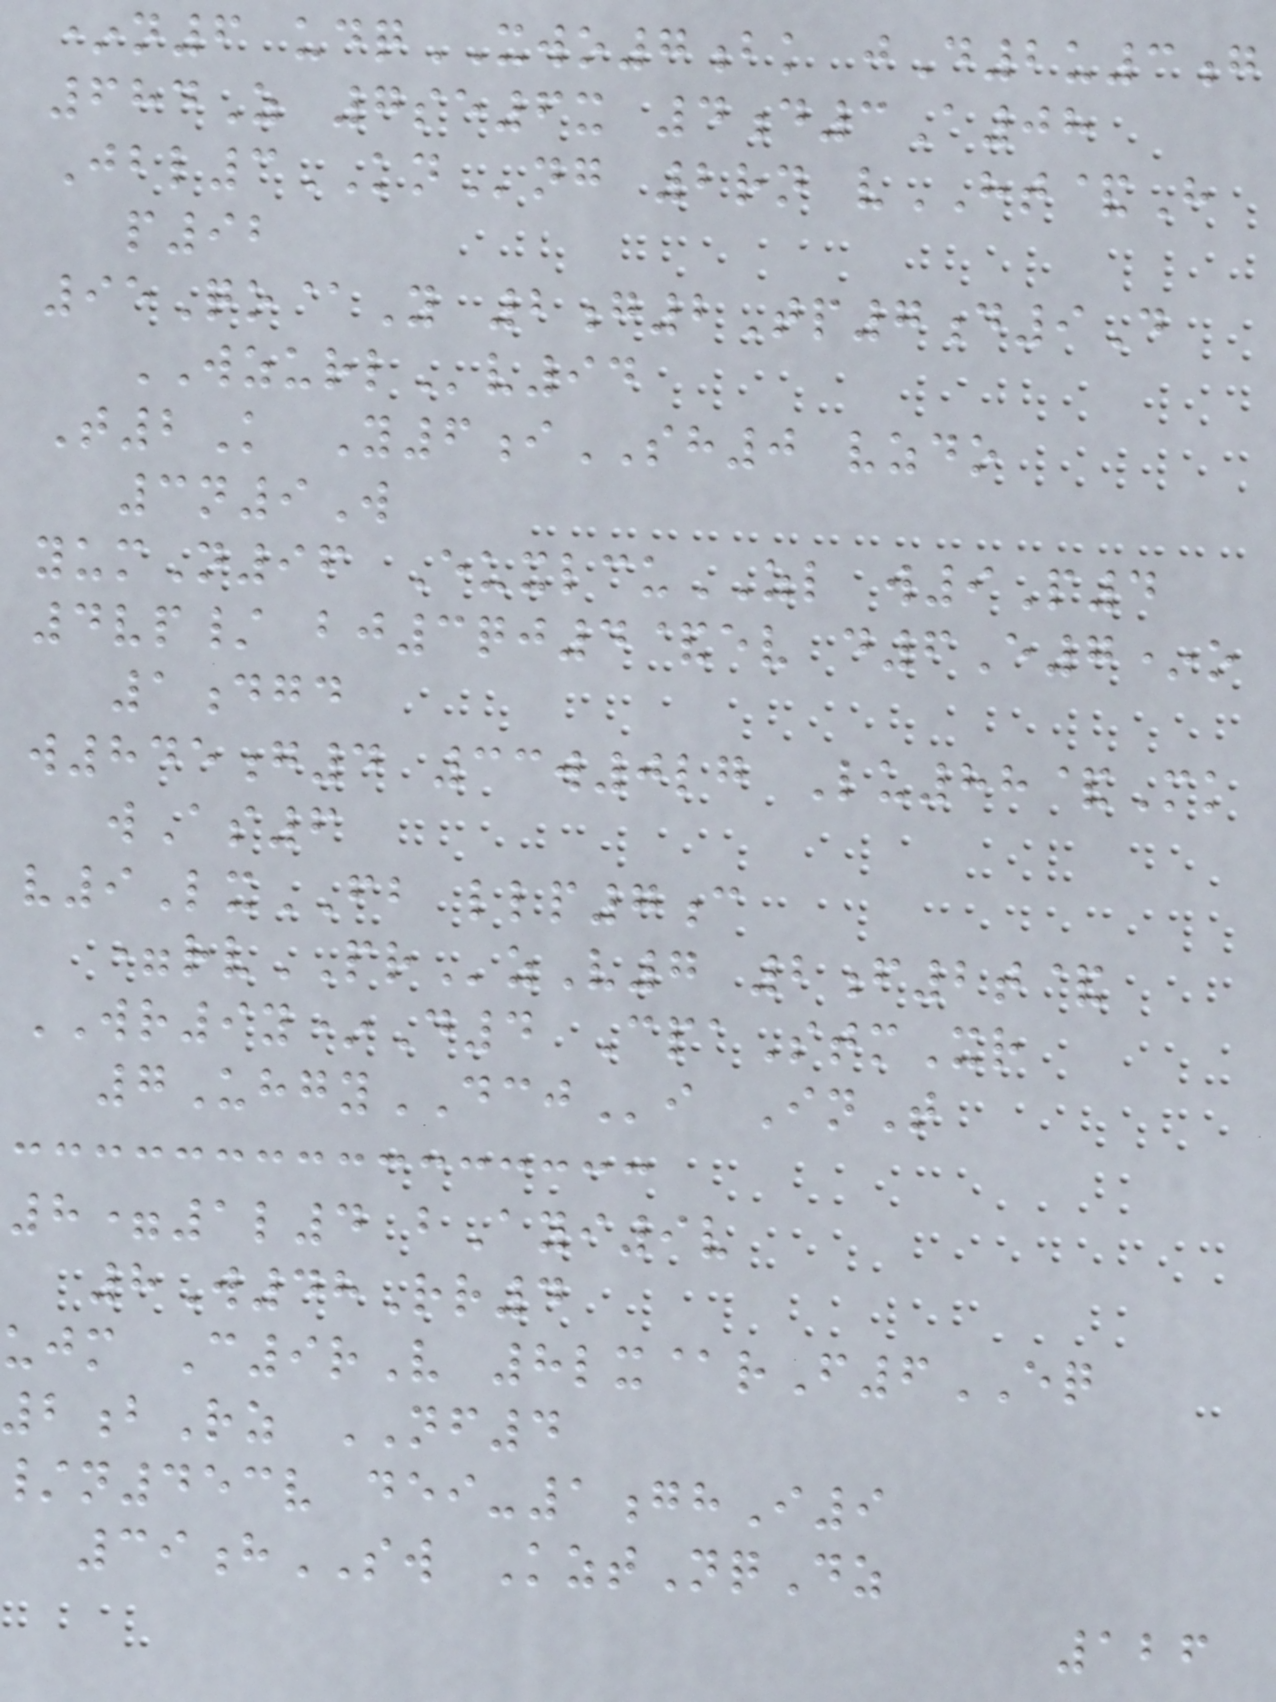*n6 udqXWO7bk jD2u3g
684Z 7se6x 4d3A08
Jbl3KNng 2rn vHT&H
p92
95Qo@Y 2g2Tp7d9D
WZURLv94
T2K Y6iSH0 vzdo
3n9W
yumN96 EuxlcuZL w9P4
4vp/ bj3qj4&ev d6E7*o
1dgd
w845g4 33w0lg Lu88&Mk
wAs6
v9LxFB llp7c
=rvPRzV7 2f2t&
WR9y*D4 CpaStmXr
7UhgyDCJi InT
8=1l4 bAyi9v
8W48Rr4
ujm C9rV 8lx@rF6EQ
2bRz NF4
n453v dei-1ghI9
39hSW KztNqDz
126
